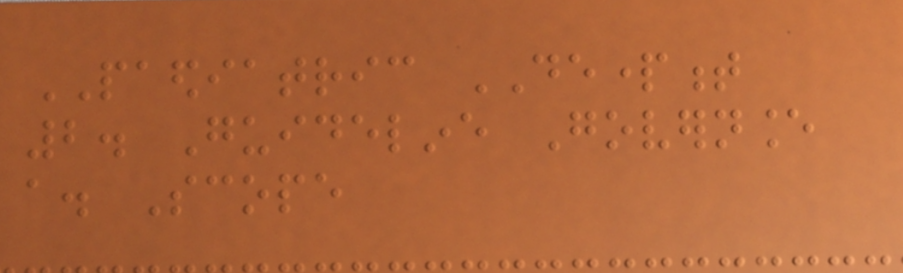PAEDIATRIC DEPARTMENT
2. Guideline Governance
a. Scope
